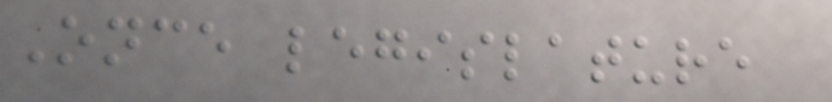Once legislature
